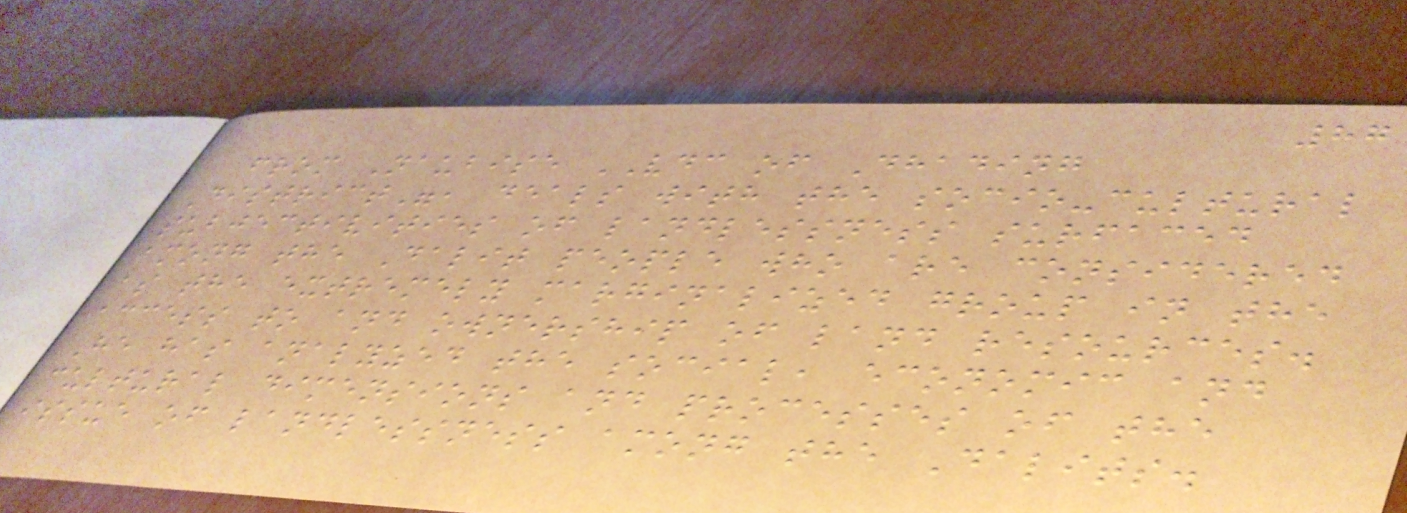87
from Naubise VDC of Dhading
District", deals with the socio-cultural
subjectivities of landlessness surfaced
among the Dalit people who are considered
as the extremely marginalized group in the
access to and ownership of land resources.
He has analyzed the social, economic and
cultural dimensions and processes of the
issue of landlessness among the Dalits.
